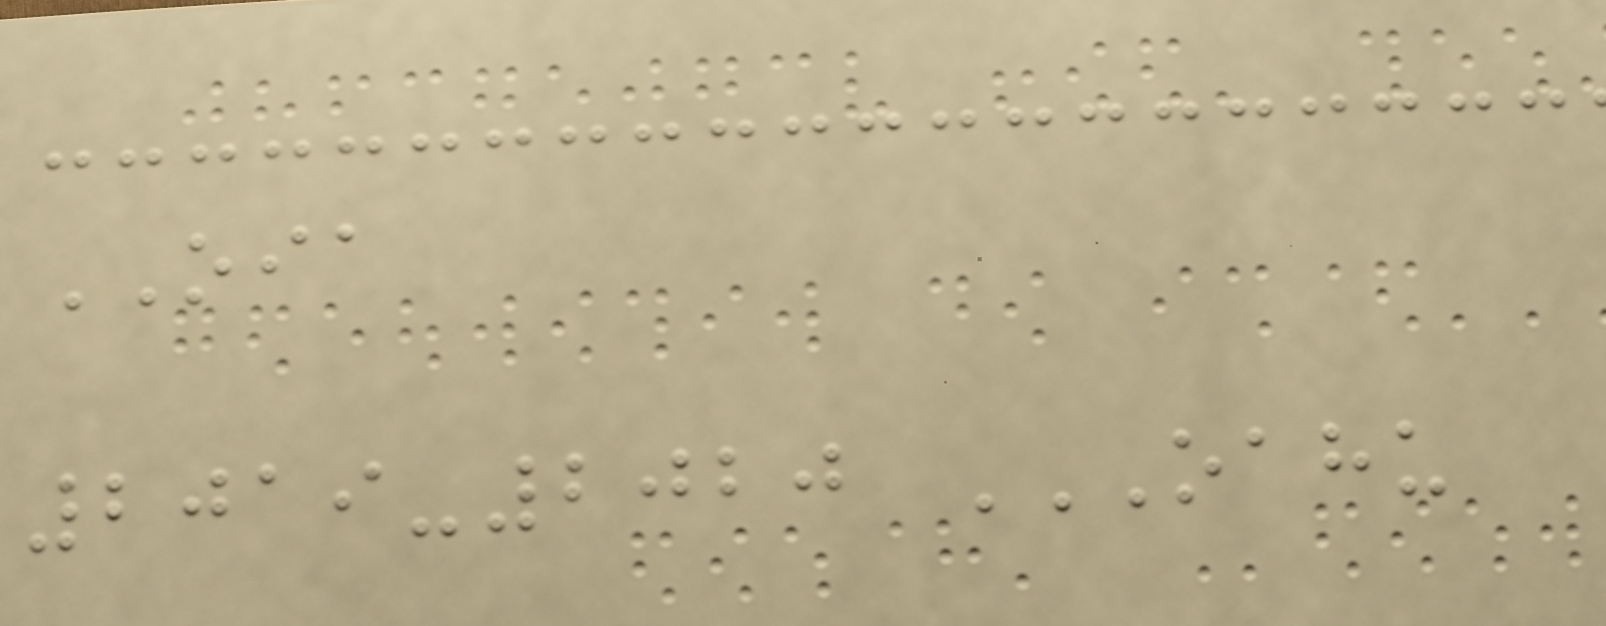OIA
2019-2020 OAHU
